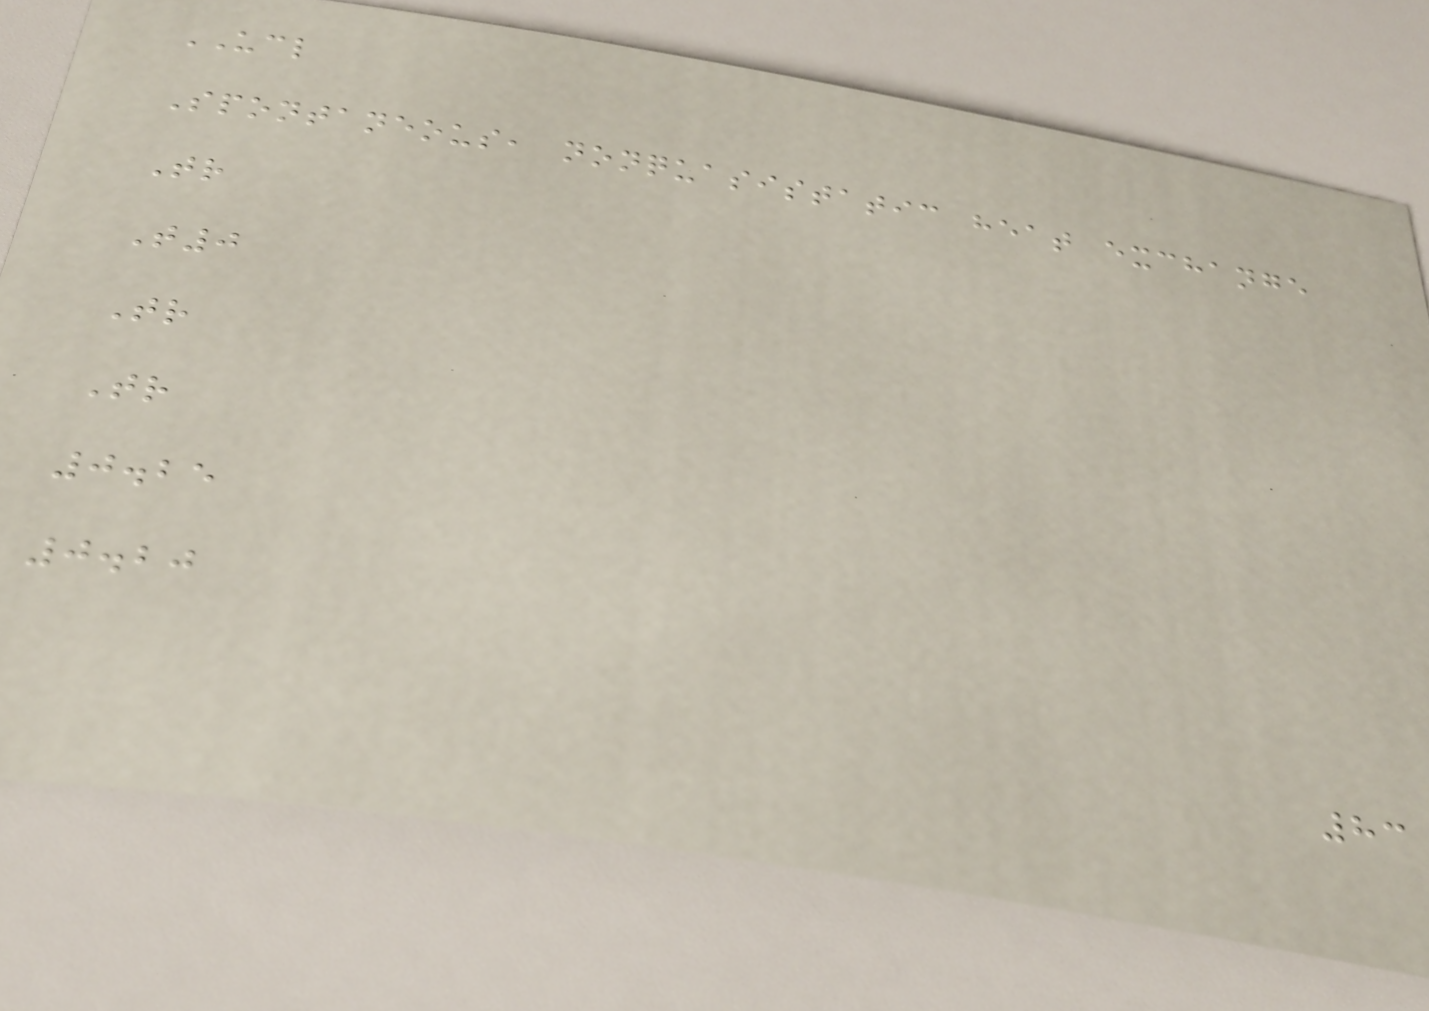UCL
Spontaneous, nonquasistatic heat exchange
Tr
T0
Tr
Tr
0.25
0.20
83
